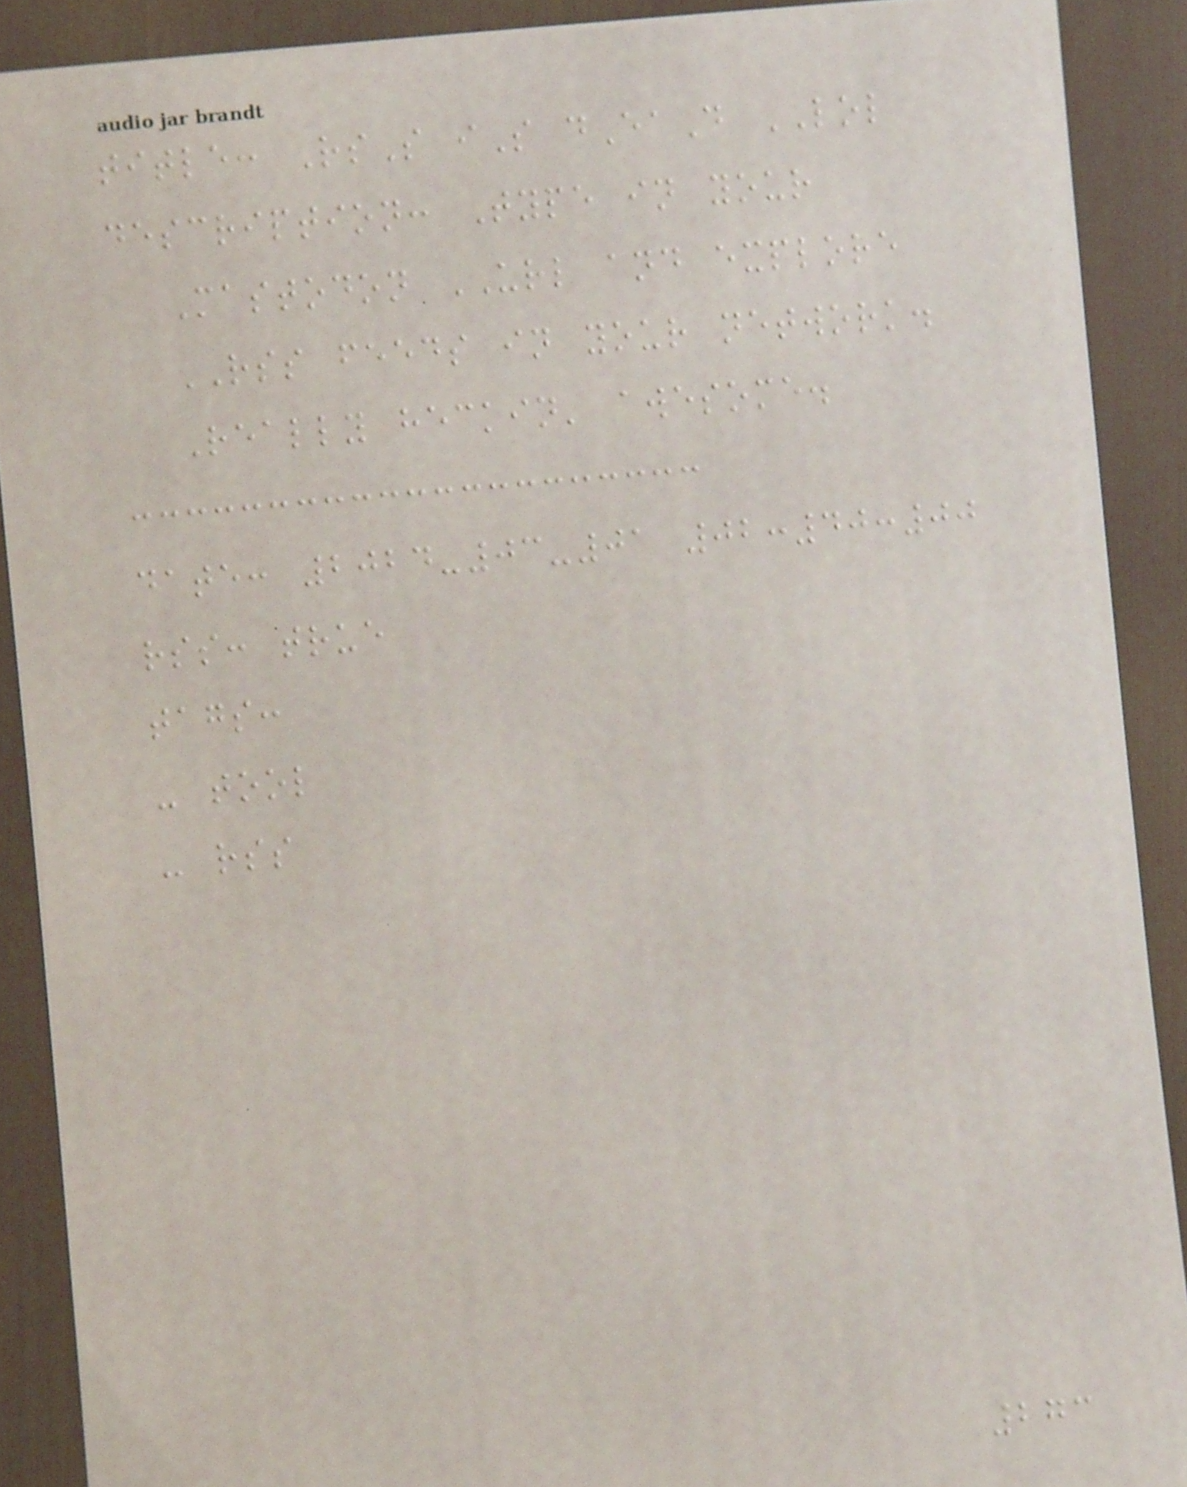title: RsS iS dEaD LOL
description: Type in your
Mastodon URL and explore
RSS feeds in your network.
Really heckin' awesome.
date: 2024-03-01 02:40:00
rss: true
tags:
- tool
- rss
273
